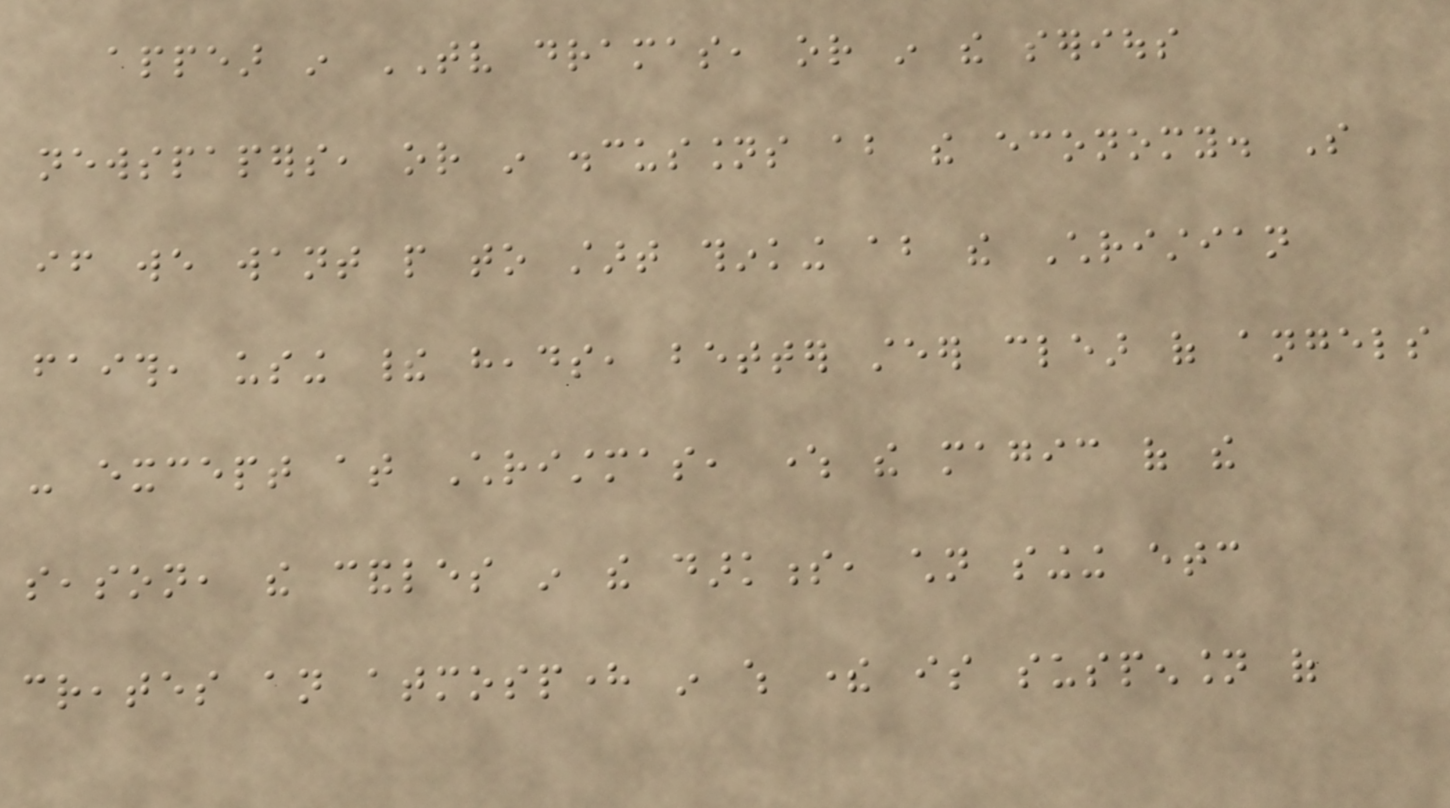appear in TV dramas, or in the serious
newspapers, or in discussions about the economy. So
if we want people to start thinking about the Christian
faith, using their heads, better steer clear of angels
- except at Christmas, where the magic of the
season, the candles in the darkness, children singing etc
creates an atmosphere in which there is suspension of
